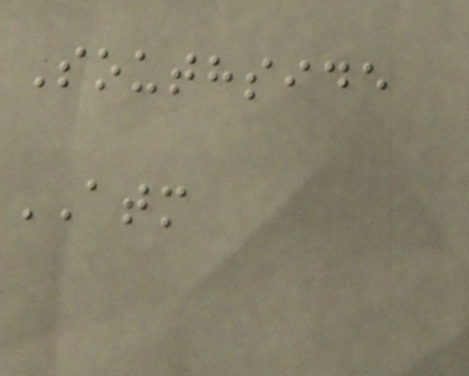Southside
ATM
